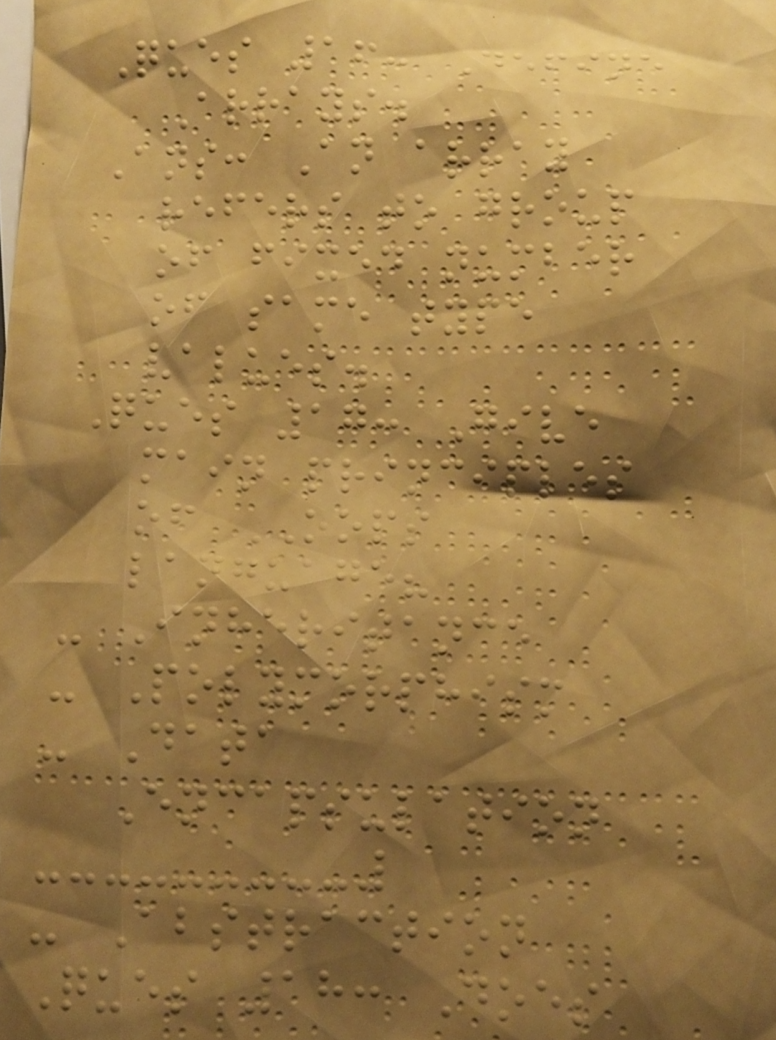Ques 16: Define
Arrays.
Ans: An array
refers to group
of fixed number
of same type
values.
Ques 17: Give
main principles
of OOPS
language?
- Inheritance
- Polymorphism
- Data
Encapsulation
- Abstraction
Ques 18: Does
